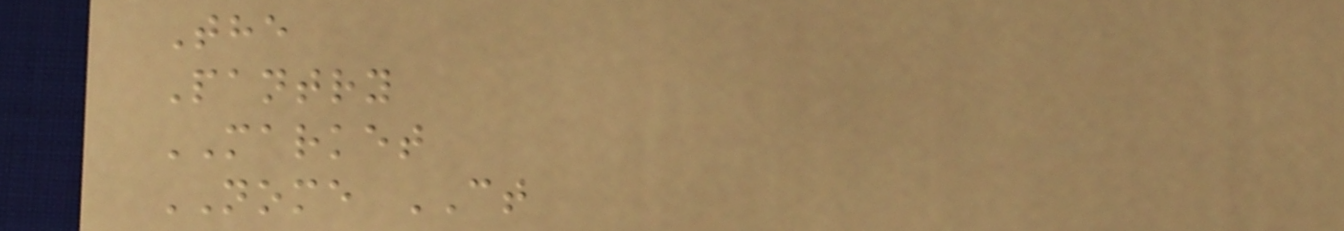The
Pantry
MARKET
NOME CT
